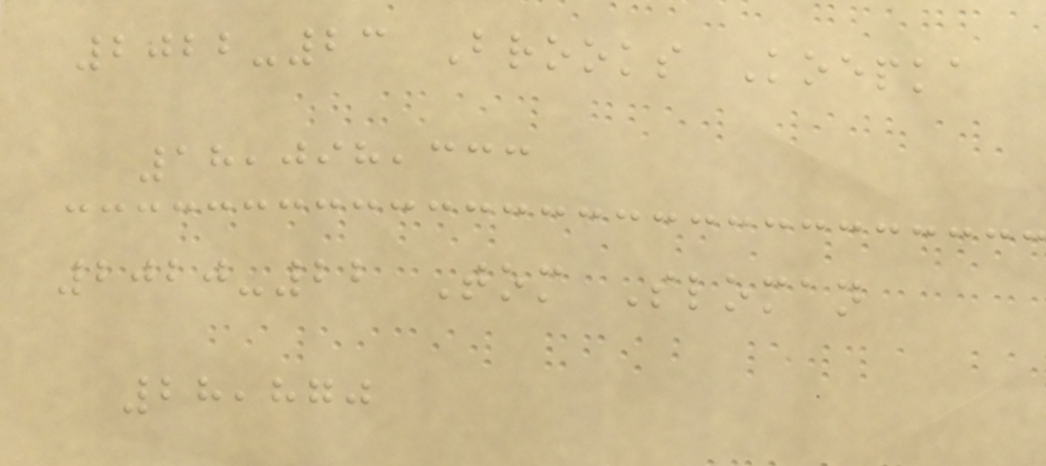2022-23 Brooks Koepka
18,098,333
2020-22 Tom Sloman
28,870
